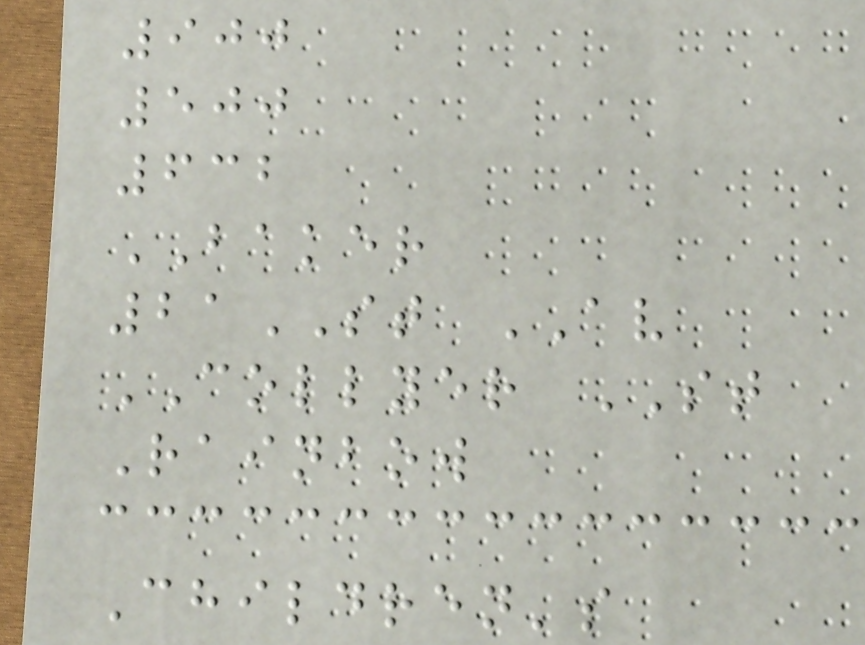900
500
632
BAKER
21ST AV
COLLYER ST
Rainbow
Children's
